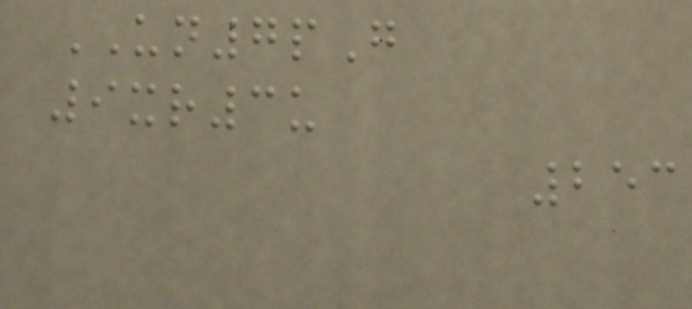UN7pG
9xr3u
253
